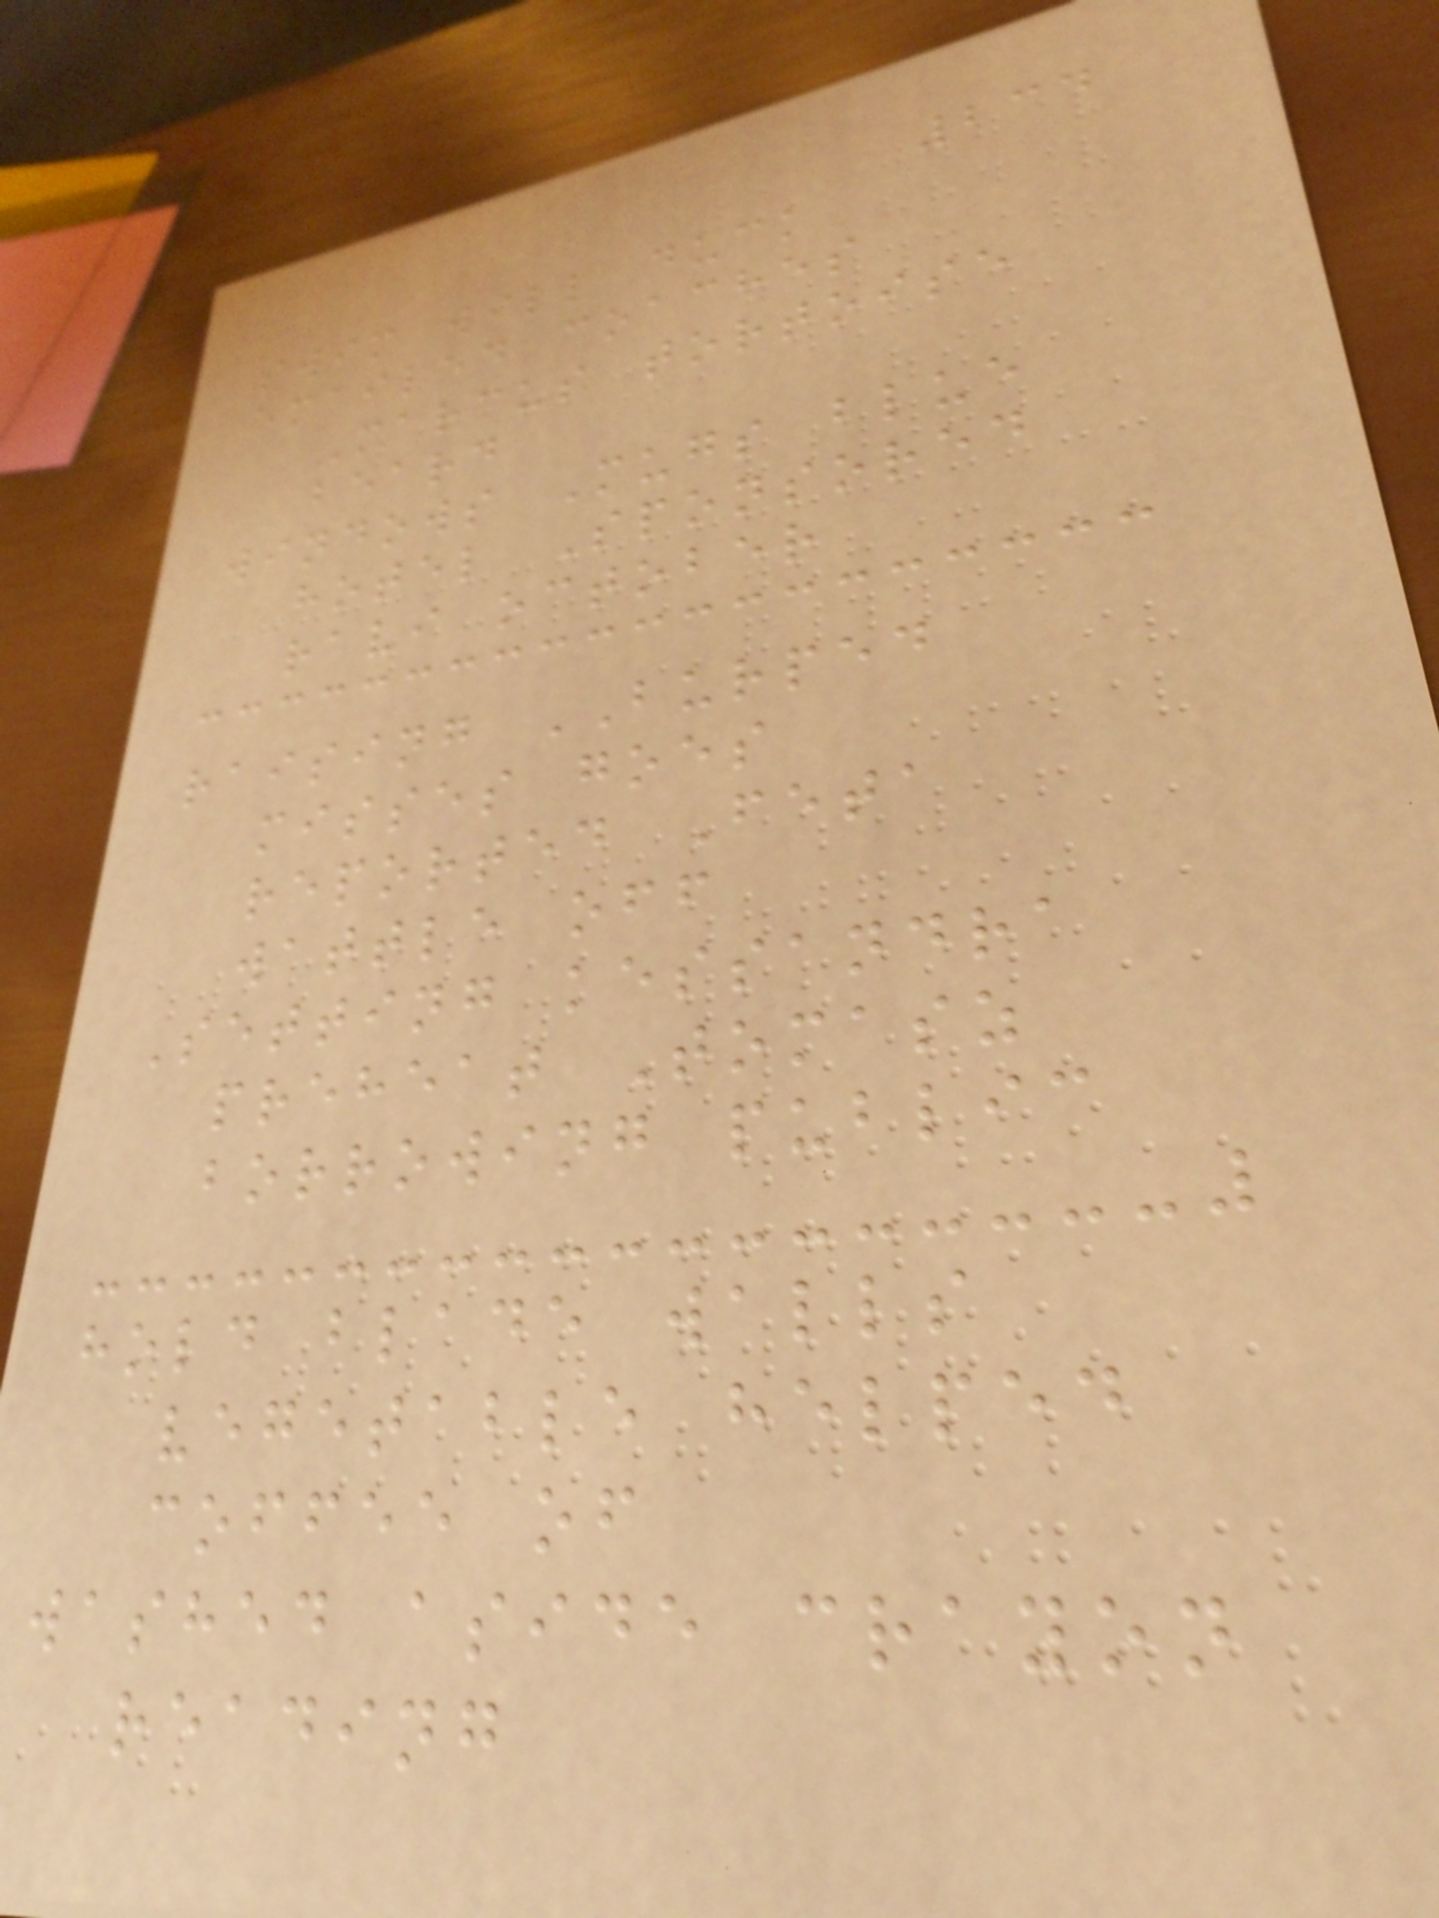234
swim will duck
emailed coaches
Marcus tortoise
beard
windows Mugs blue
hotel Sponsored
ravi october
raising BURPED
misses goes
reported Feta
wattle off
Setting kessandra
preheat Tomasz
borrowing public
hold blade walls
vegetable helped
coffee of
washed aside crayon
reading
